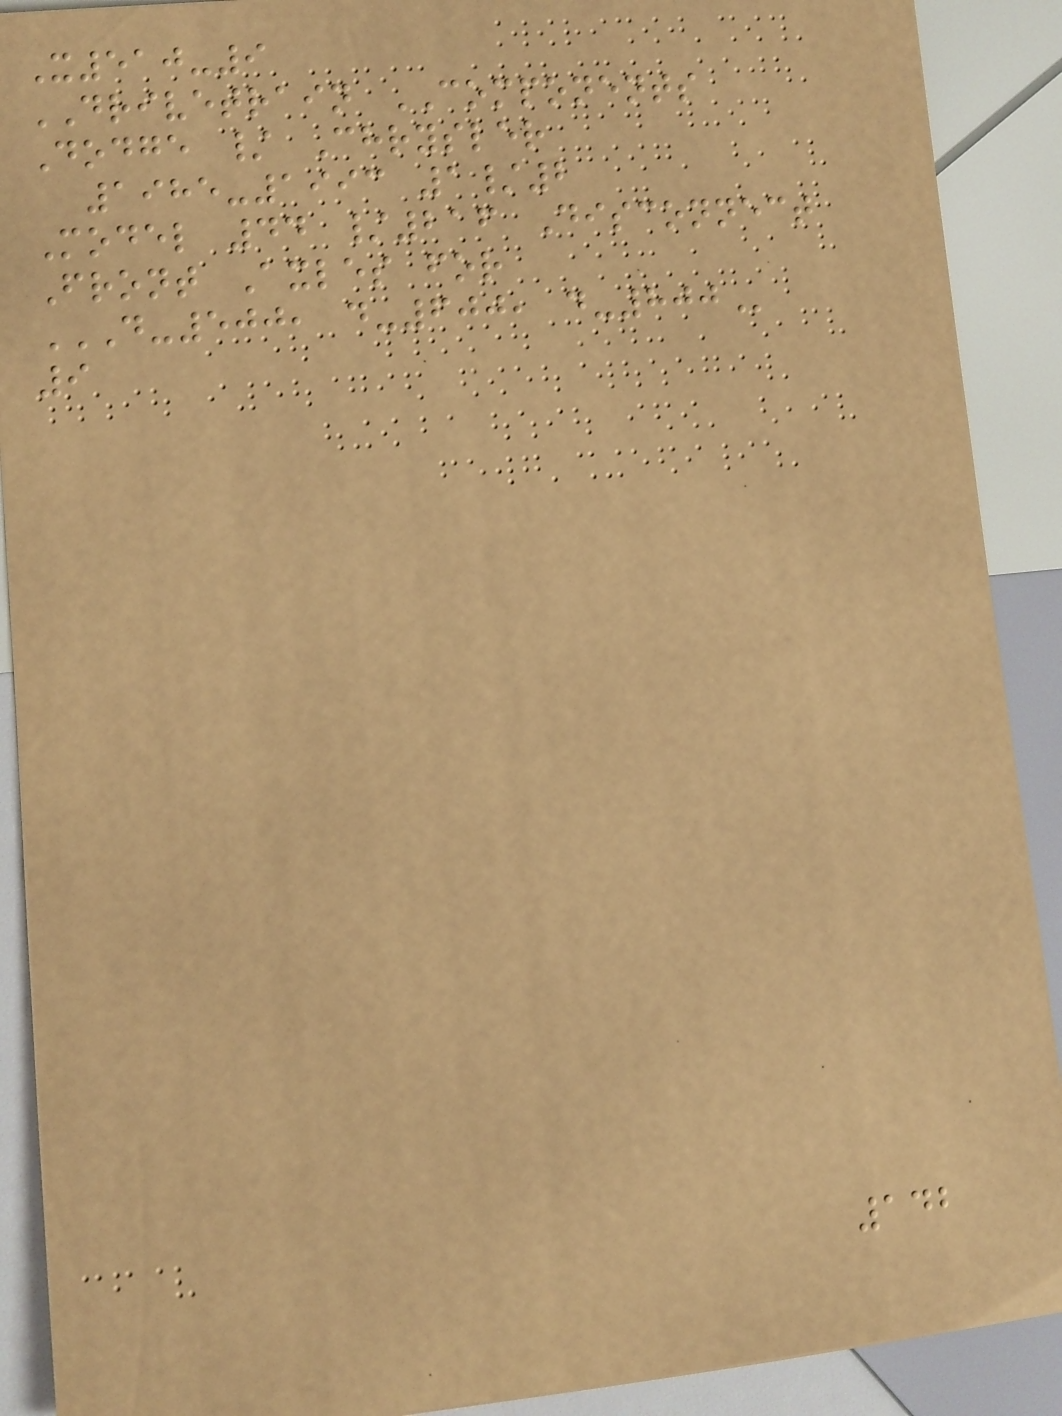X510-9
DRIVETRAIN COMPONENTS
Dodge / Chrysler
1985-1993 1/2
Model 44 /216 Disconnect
Front Axles for
D-500, D-600, D-800
9
142
